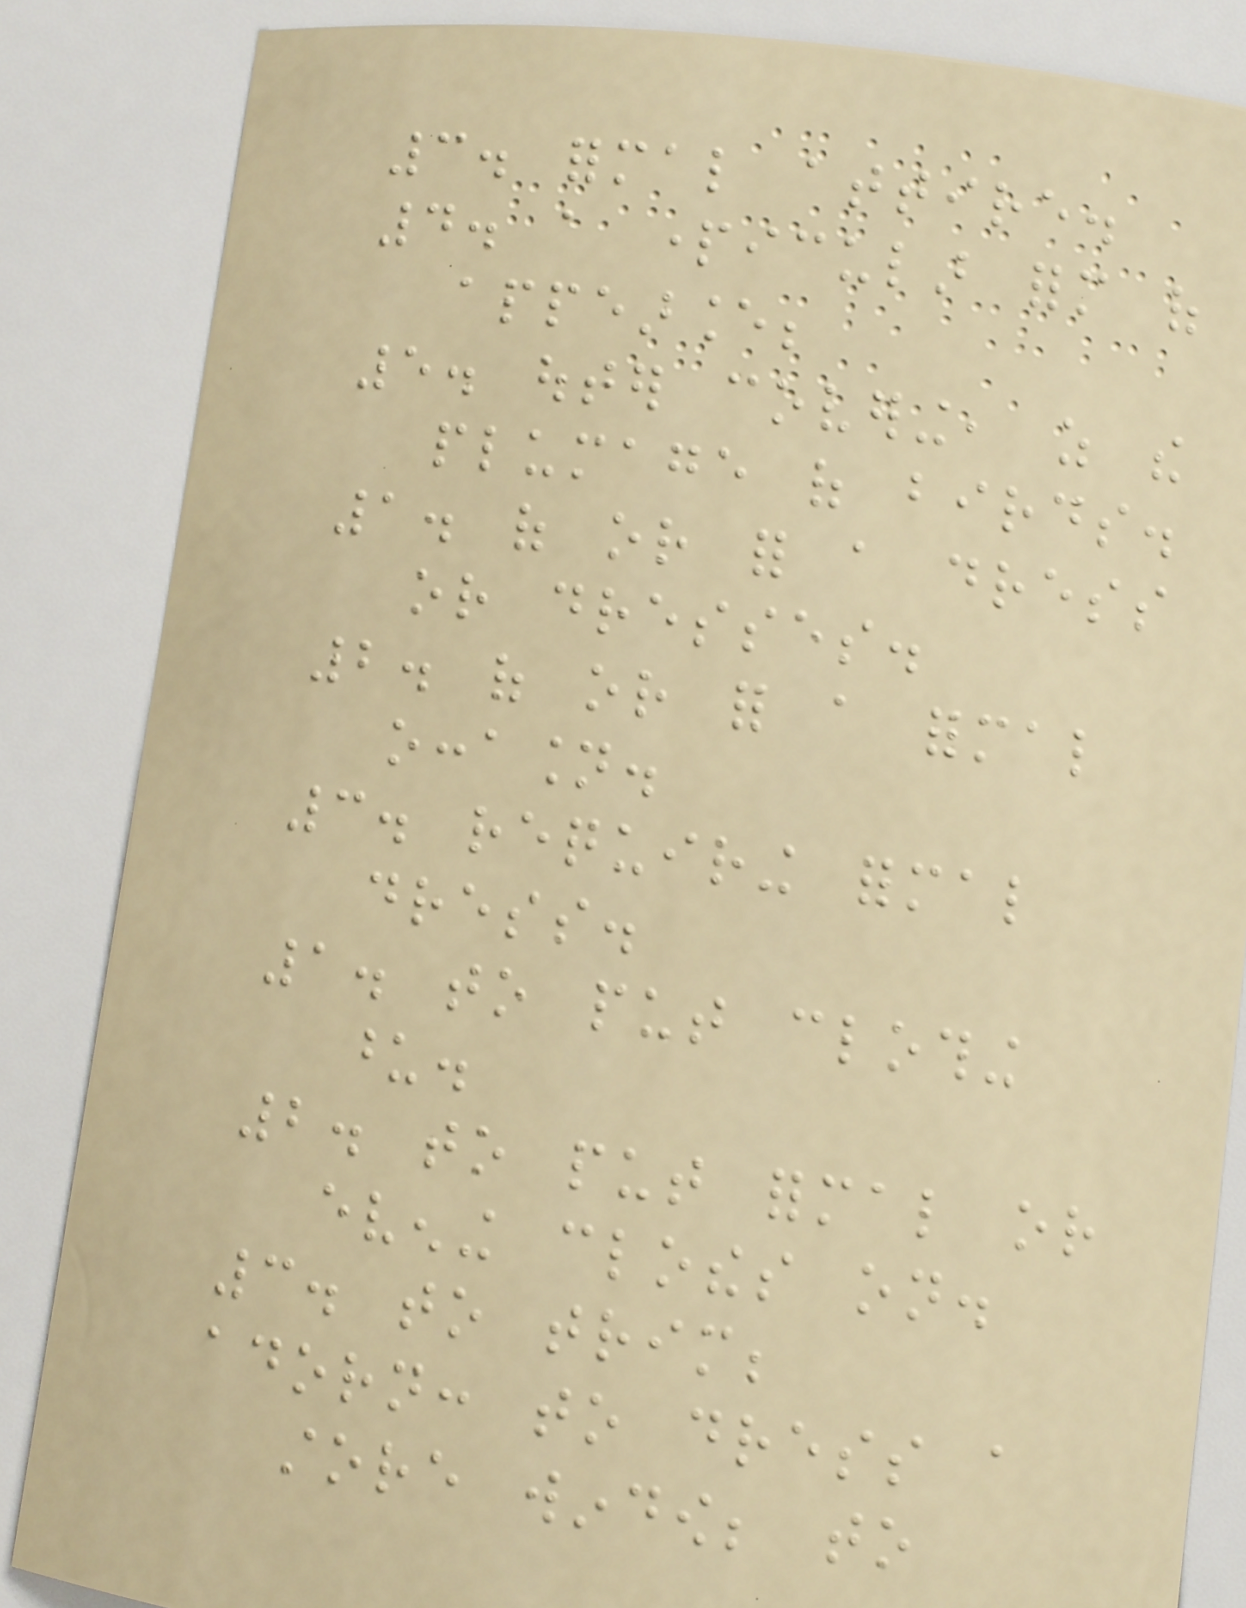3. formal attire.
4. a particular form of
appearance;
5. outer covering, as the
plumage of birds.
1. of or for a dress
or dresses.
2. of or for a formal
occasion.
3. requiring formal
dress.
1. to put clothing
upon.
2. to put formal or
evening clothes on.
3. to trim;
adorn: to dress a
store window; to
